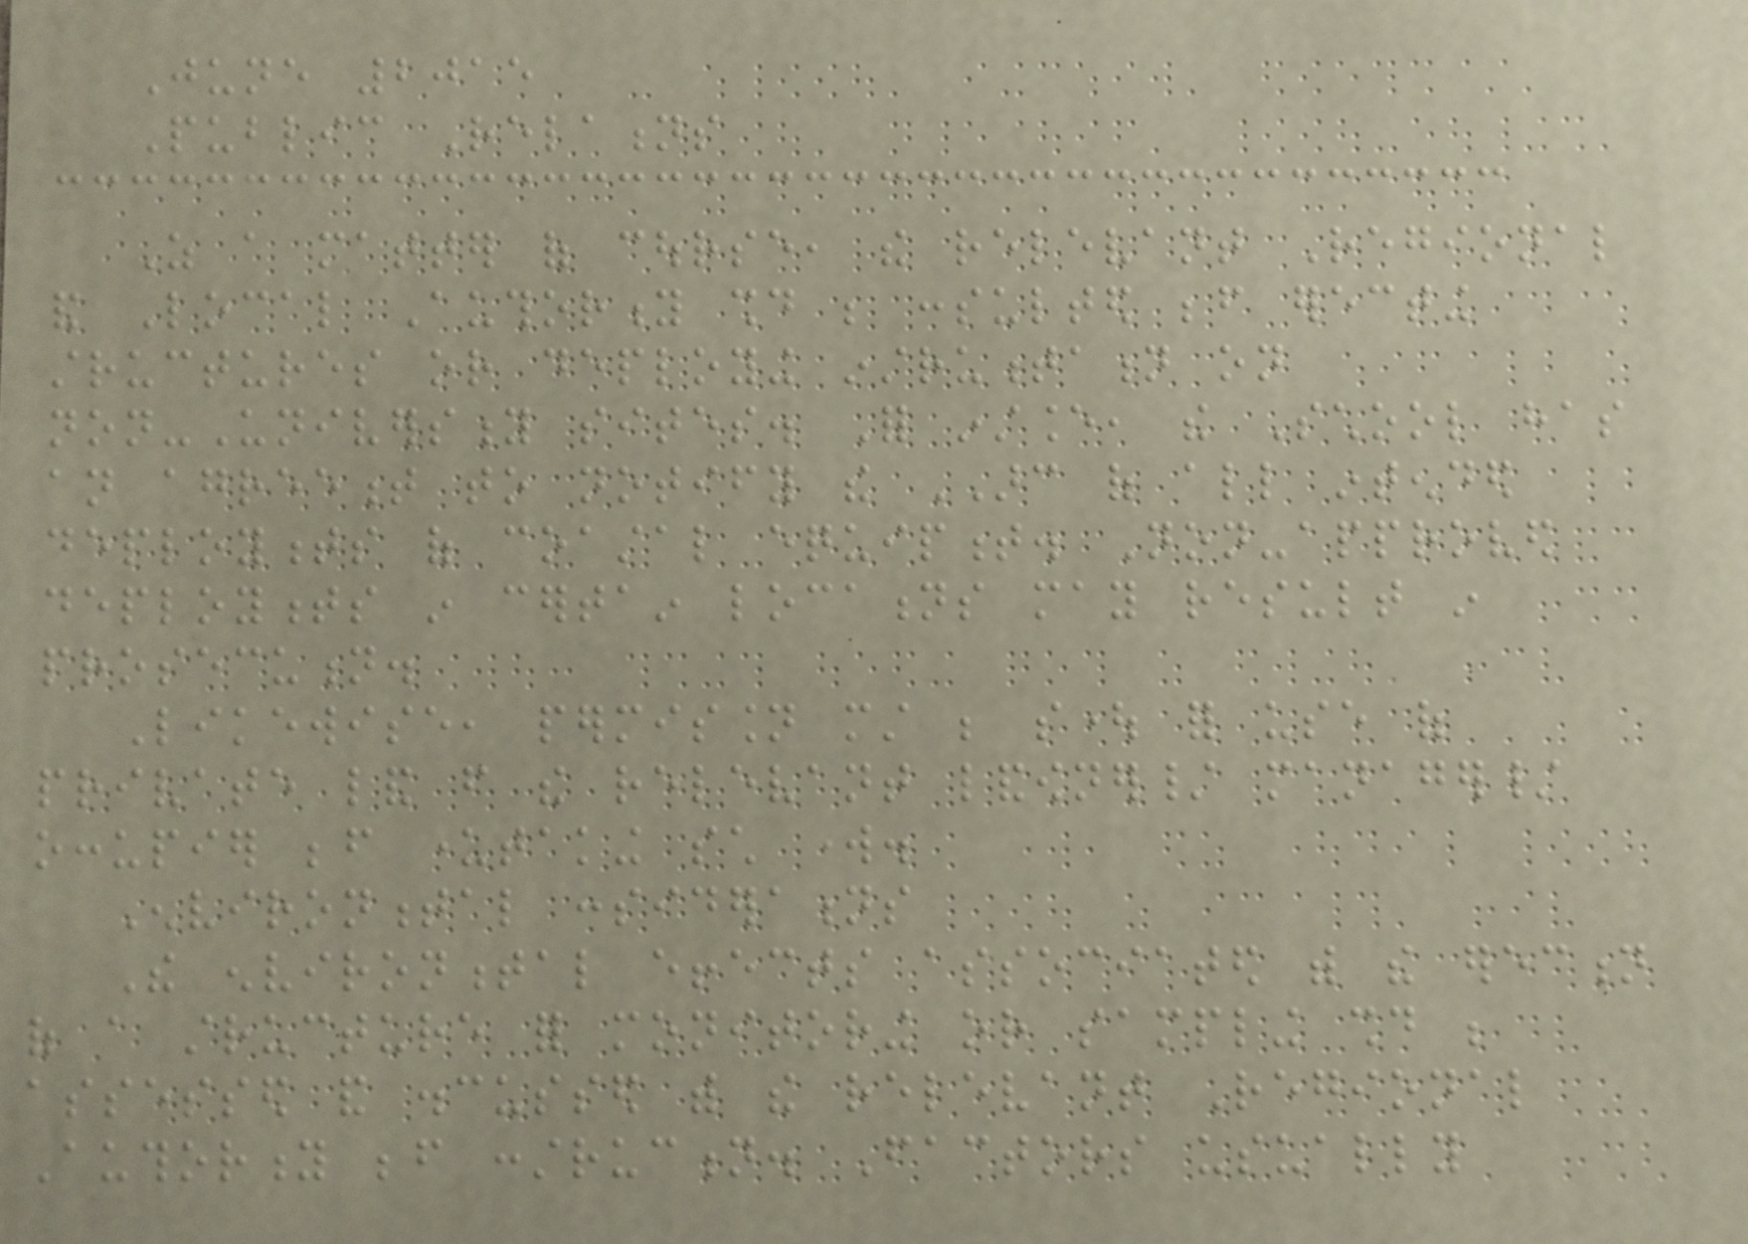June 2015
Public Relations
As a matter of course, the relevant Regional
and Local Authority should be consulted before erecting
structures or deploying instrumentation on
non-University sites. For instance, the School has
an agreement to notify the ARC of all intended
deployments of coastal equipment. Non-approved
deployments in certain locations may result in
prosecution.
Likewise, permission must be sought for use of
private land from the relevant landowner/ manager/
occupier before undertaking such work.
Environmental considerations
The environmental effects associated with the erection
of a structure for monitoring or sampling should be
assessed and discussed with the relevant Regional
Authority before construction. Factors usually
